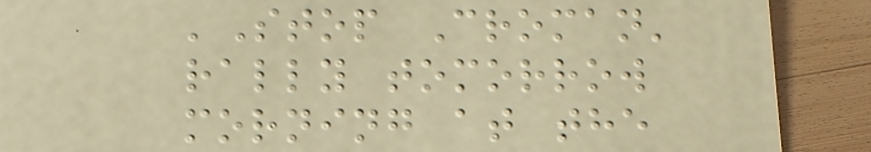'Stop Croman'
rally tomorrow
morning at the
